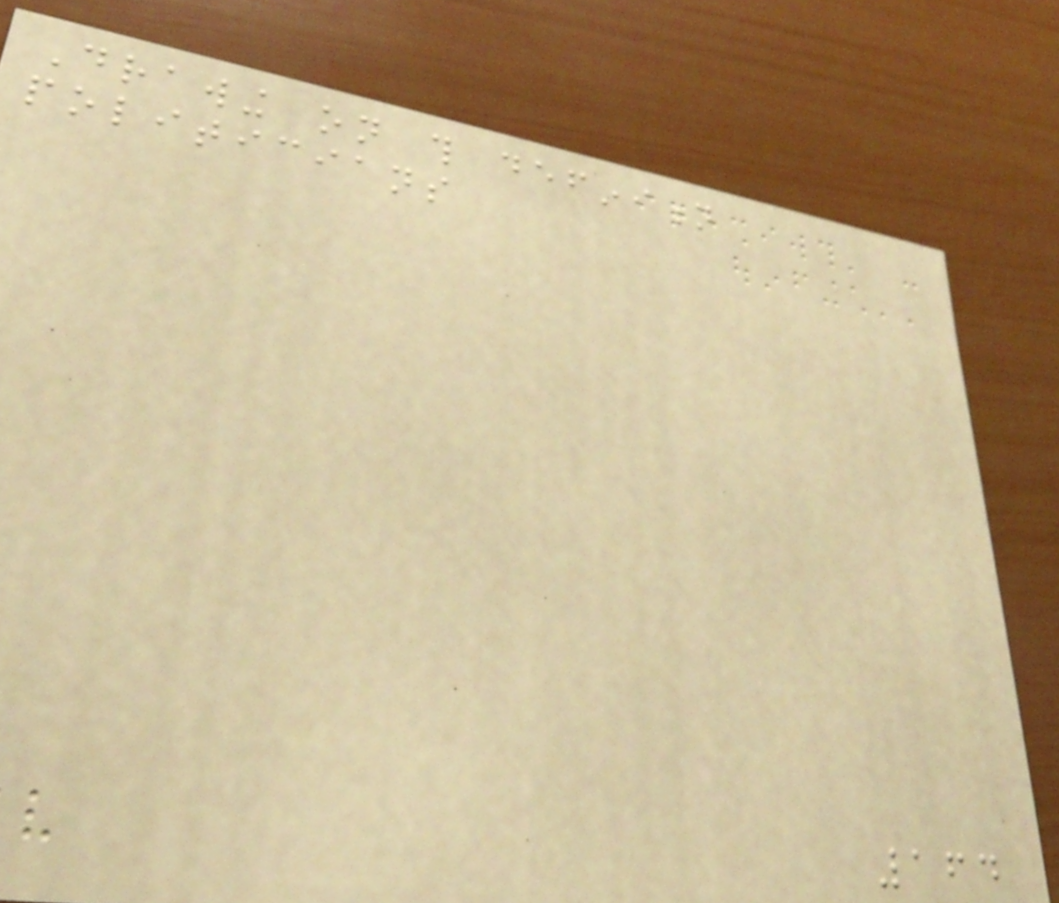Drawing on this definition
politicians
164
